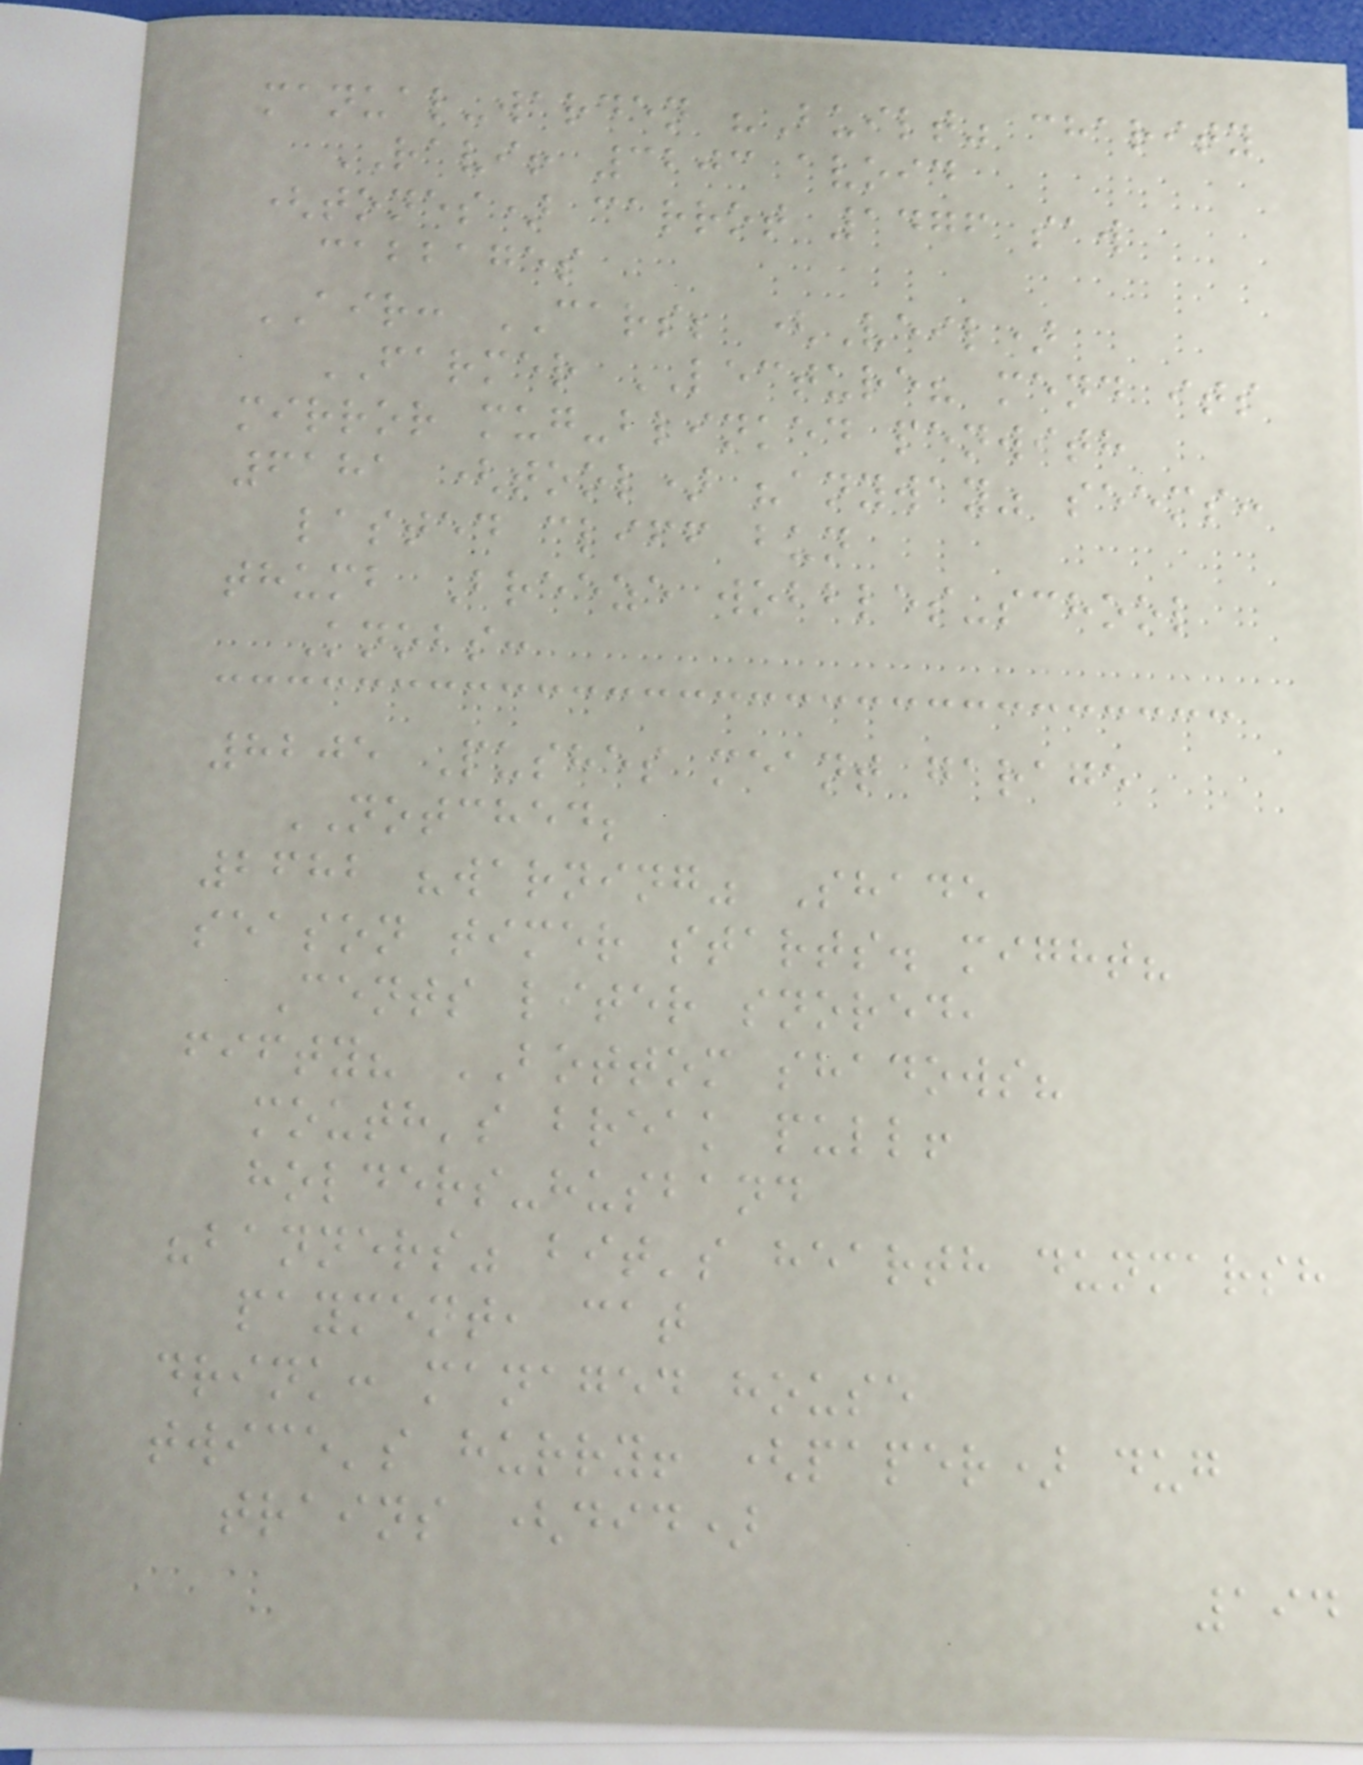manual-warden "Built" charity
RAVI! 3203 avoid
(tones) carrot 1476 saw
cabbages
AIR: CARS; (Veil)
FARMER LECTURE? mend its
mirror mug-blinked penwith
6181 (tool) "anyway" seems:
lasted cliff bun
thumb Breeze wobbles-school
Knobs:
8205 Pushes meant garage
NOTCHED;
2682 "warning" Shade
season timer starts. might?
Cents liter snored,
fifty? BOTTOM shadows?
mouth's break pull!
holders-husband
"banners" bit's hearth dunmarsh
payment, cat
drink: managed house
twice's hurry! (paper) dug
trains (did)
194
